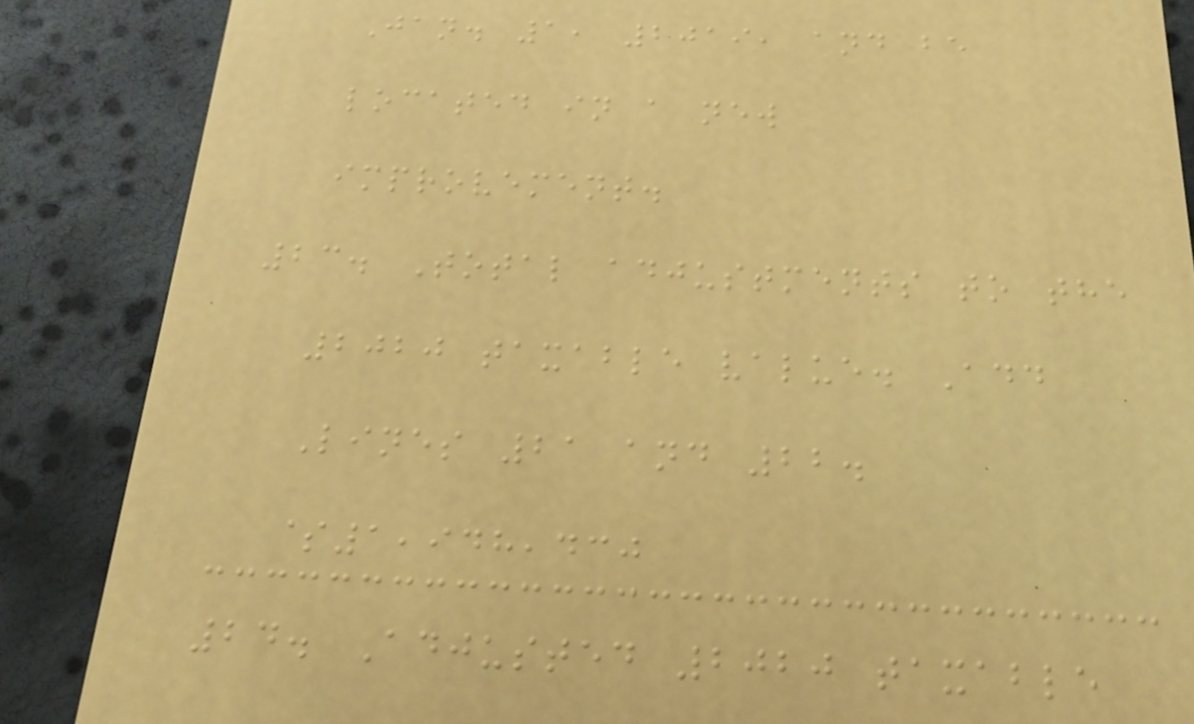Jan. 1, 2019, and be
located in a new
improvement.
23. Total adjustments to the
2020 taxable value. Add
Lines 21 and 22.
$1,948,430
24. Adjusted 2020 taxable
